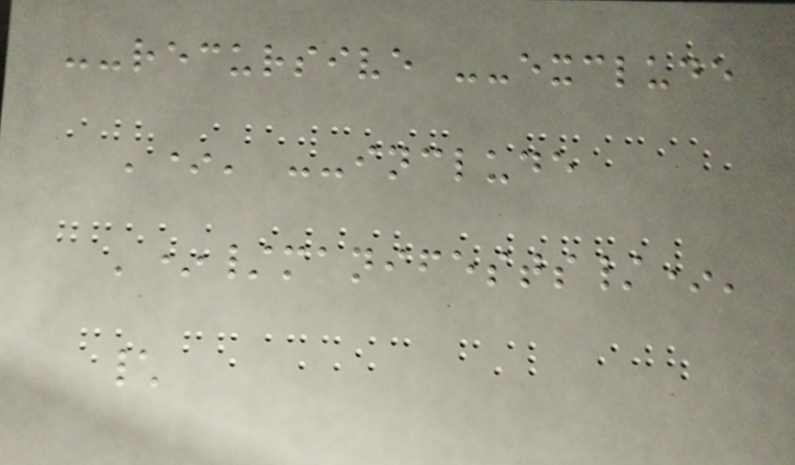--recursive --exclude
'*' --include
'*/manifests/*'
\
